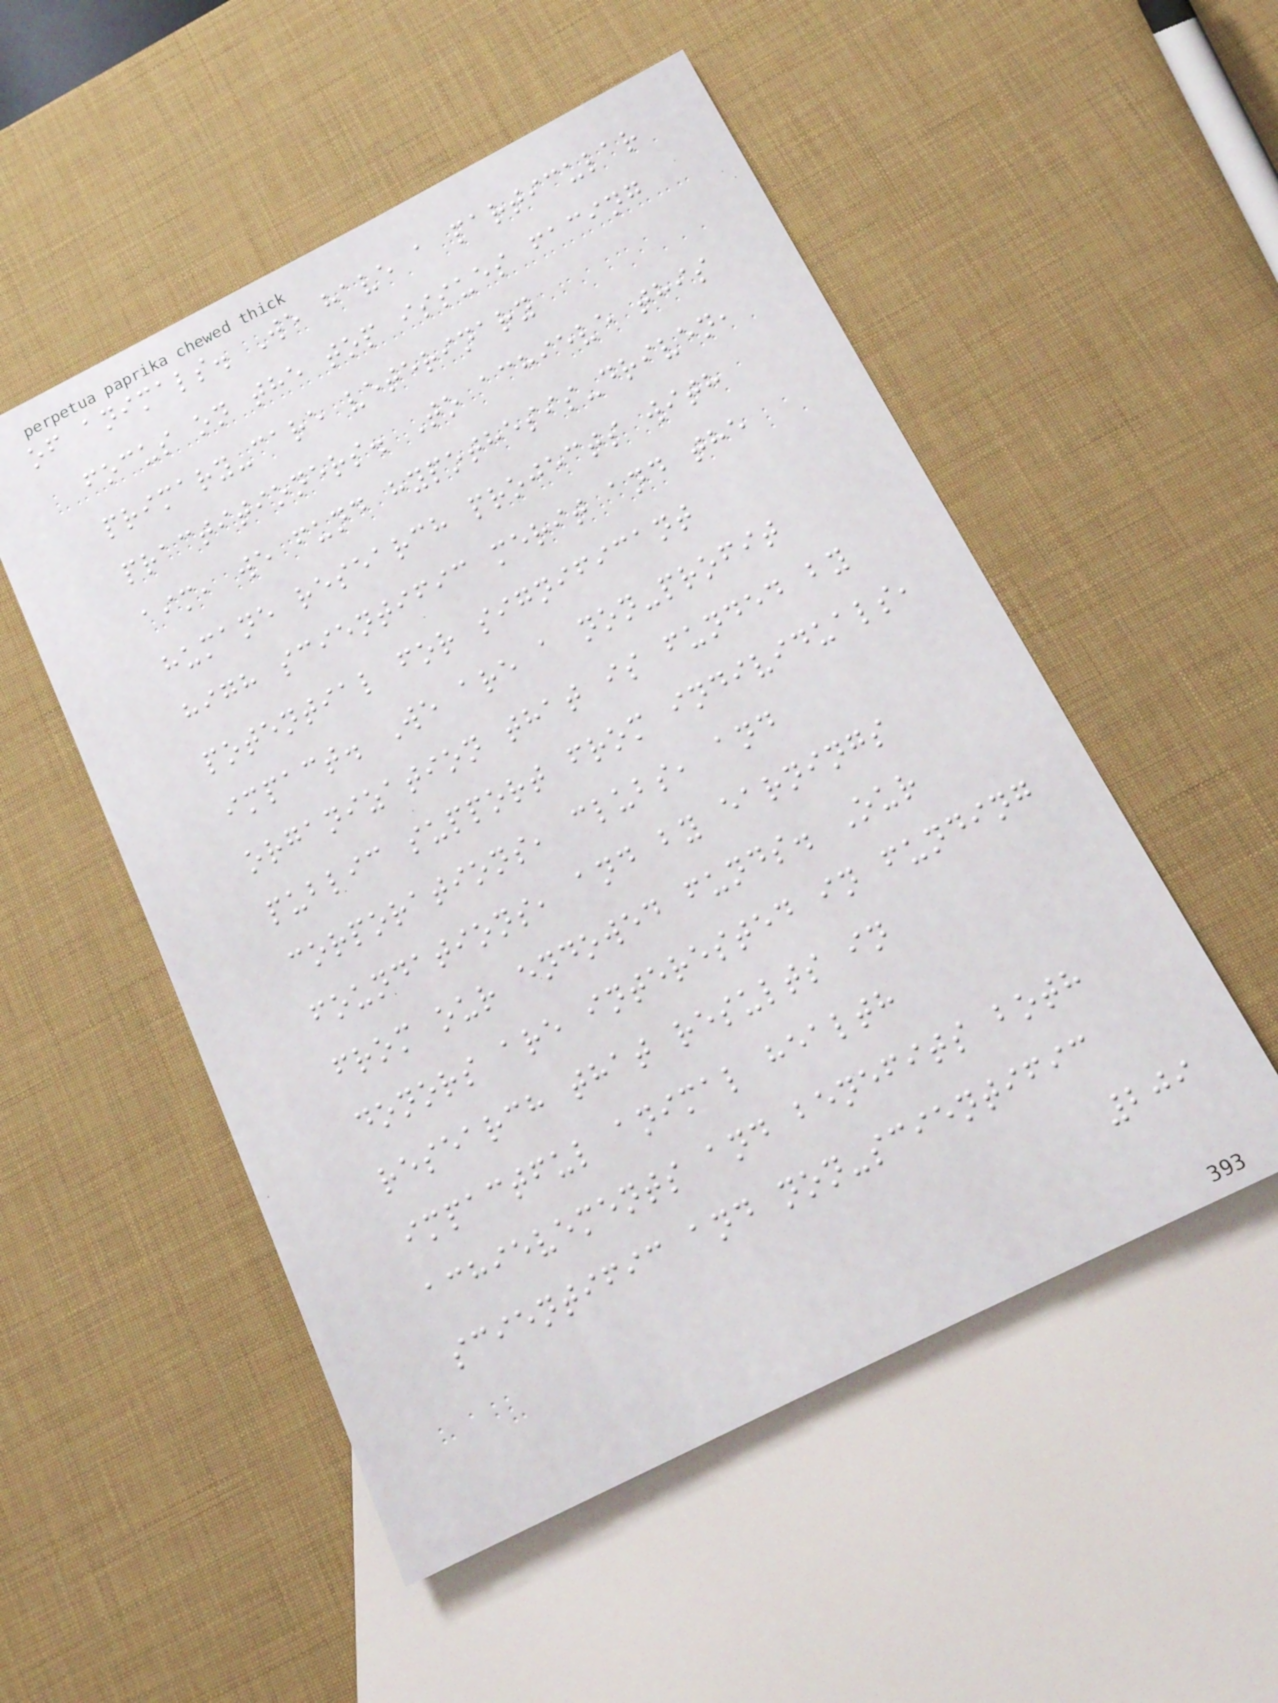of animals. We have a particular
focus on the top issues facing
primary-care veterinary
practitioners. To achieve this
aim, we fund hypothesis-driven,
humane research projects with
high scientific merit and the
potential for significant
impact. We are a non-profit
organization that is funded by
public support from individuals,
corporations, clubs, and
foundations, and by earnings
from our endowed funds. Our
donors are interested in funding
research that results in
impactful animal health
achievements and benefits both
scientific and non-scientific
209
